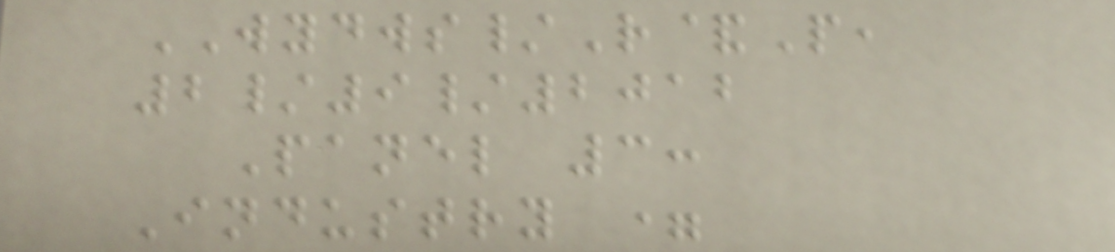WYDWS/R&P,
2/9/2012
Panel 3:
Industry =
